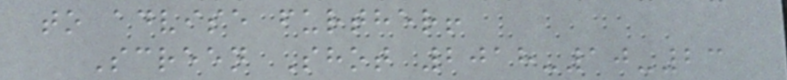to advise further!
Screen Shot 2018-10-23
